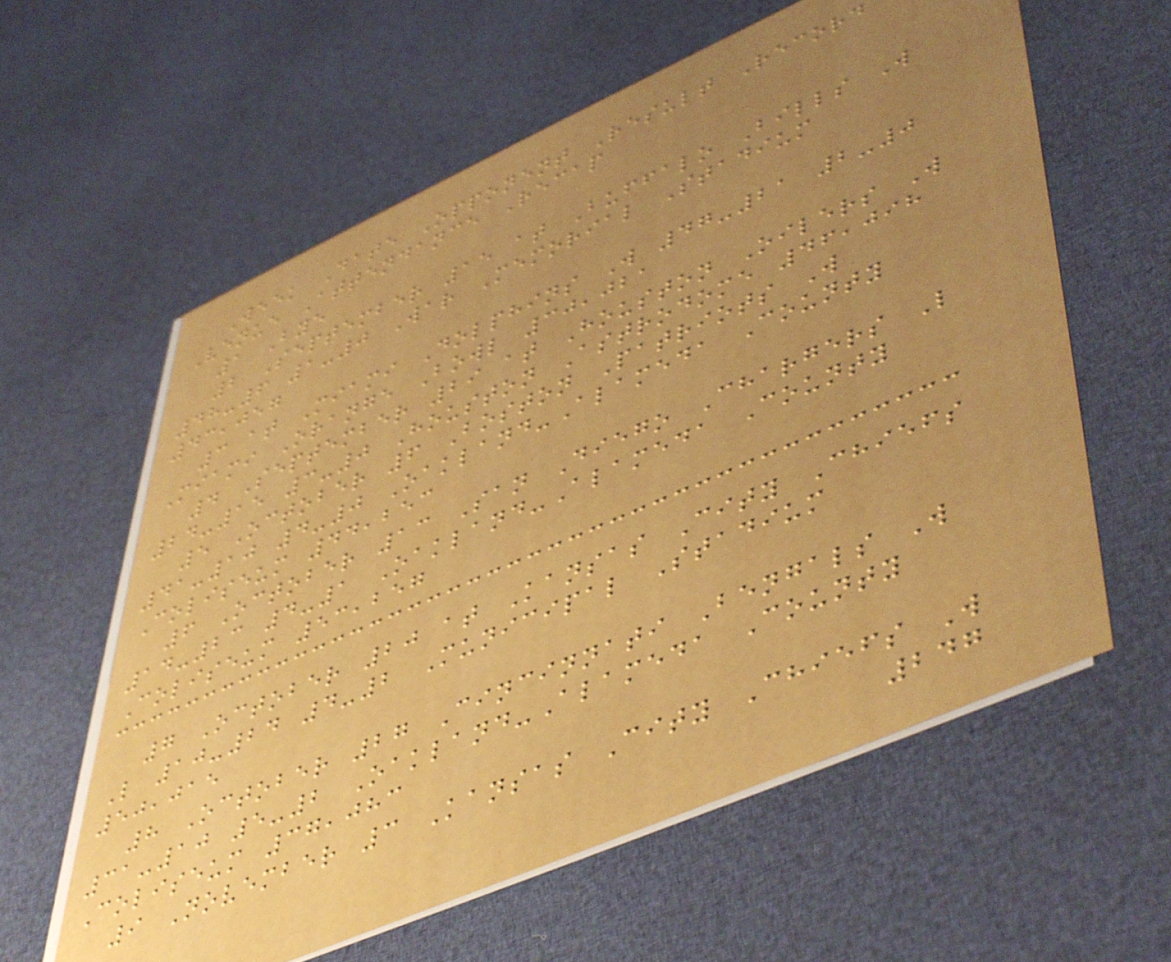Week Date Opponent Result Record
Venue Attendance Recap
1 Bye
2 September 15 at Buffalo Bills W
48-6 1-0 War Memorial Stadium
43,057
3 at Miami Dolphins W 47-21 2-0
Miami Orange Bowl 30,021
4 September 29 at Houston Oilers W
24-15 3-0 Houston Astrodome 46,098
5 October 6 Boston Patriots W
41-10 4-0 Oakland-Alameda County
Coliseum 44,253
6 October 13 San Diego Chargers L
14-23 4-1 Oakland-Alameda County
Coliseum 53,257
7 October 20 at Kansas City Chiefs
L 10-24 4-2 Municipal Stadium
50,015
8 October 27 Cincinnati Bengals W
31-10 5-2 Oakland-Alameda County
Coliseum 37,083
9 November 3 Kansas City Chiefs W
247
